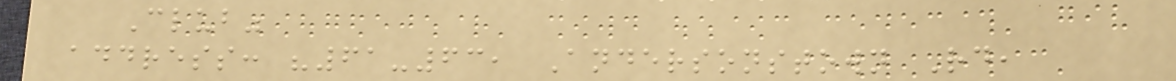Club"
address: "61-63, Andersonstown Rd,
